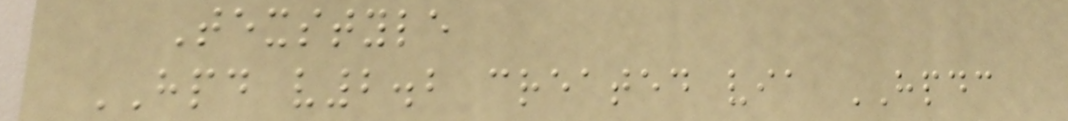Texstyle
HPD v2.2 created via HPDC
